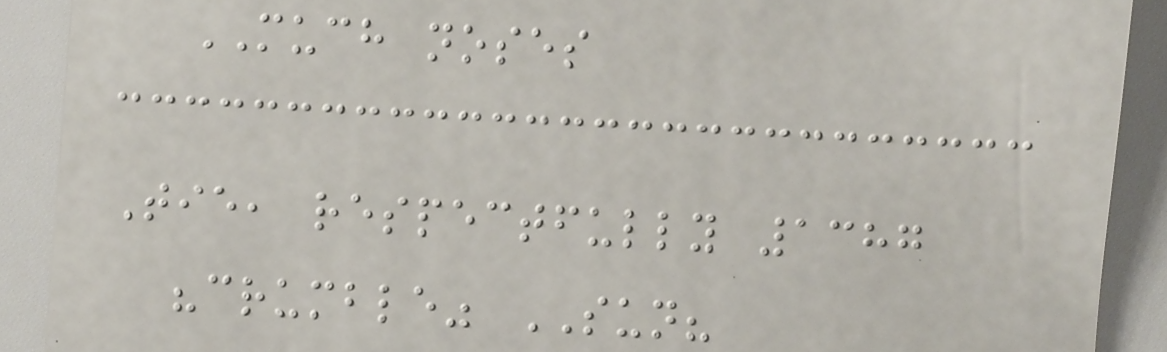MUCH noses
Tie, respectfully 1387
"crumble" SUN?
